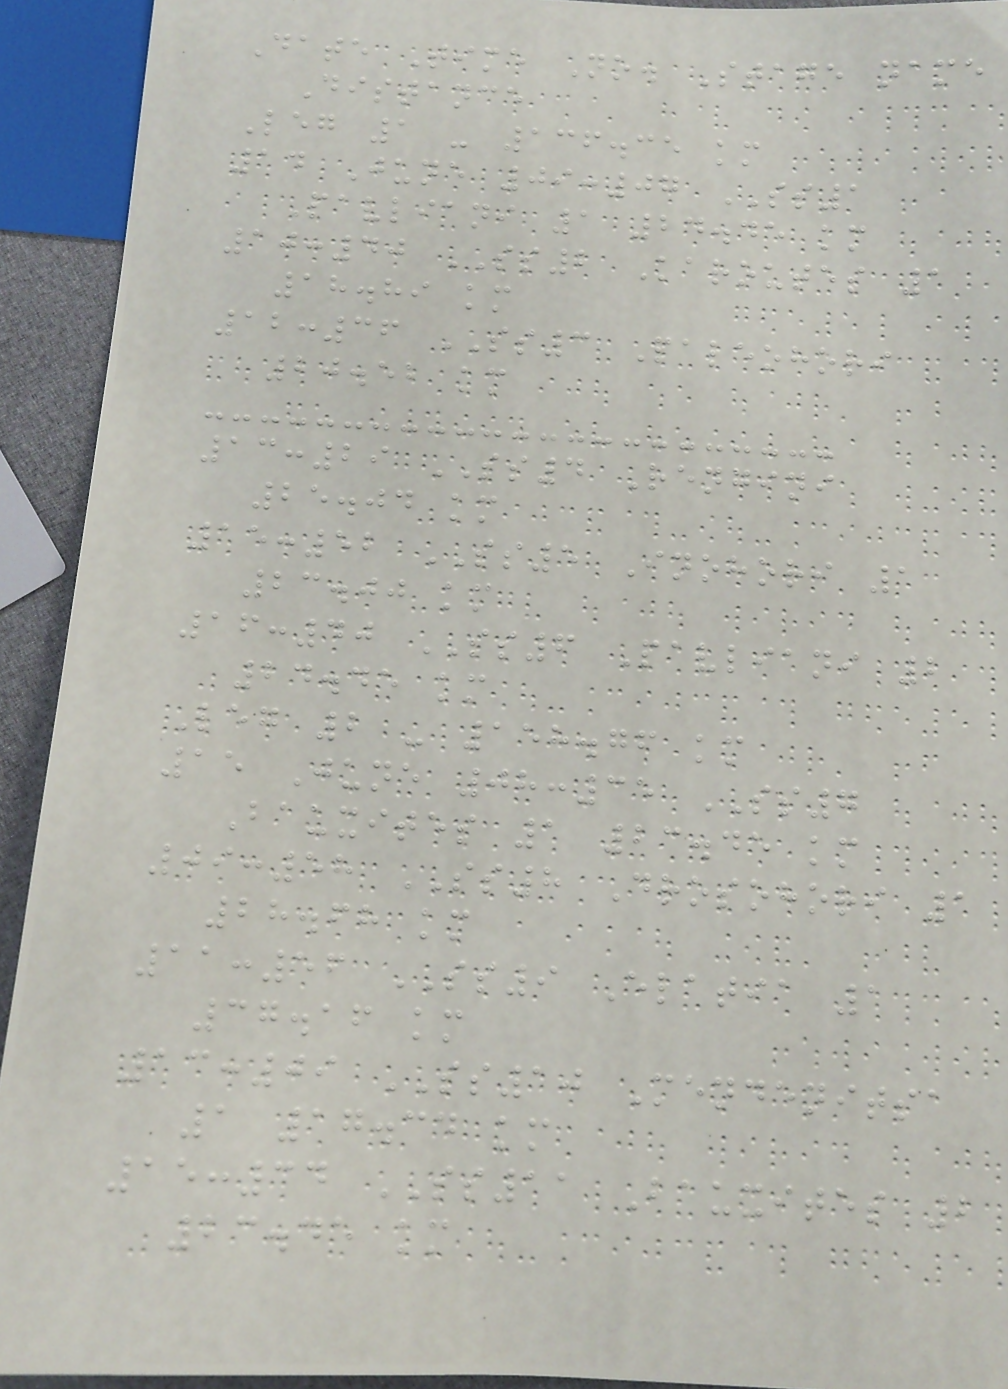Date Time No. Stage name
Distance
Leg 1 - 136.35 km
14 June 09:07 SS1
Pavliani 1 24.45 km
10:40 SS2 Karoutes 1
18.89 km
12:36 SS3 Paleohori
20.52 km
13:29 SS4 Rengini
25.04 km
15:52 SS5 Inohori 1
23.00 km
16:40 SS6 Pavliani 2
24.45 km
Leg 2 - 158.76 km
15 June 08:35 SS7
Bauxites 1 23.45 km
09:58 SS8 Drosohori 1
28.68 km
11:56 SS9 Elatia 1
37.16 km
13:09 SS10 Mendenitsa
1 17.34 km
15:34 SS11 Bauxites 2
23.45 km
